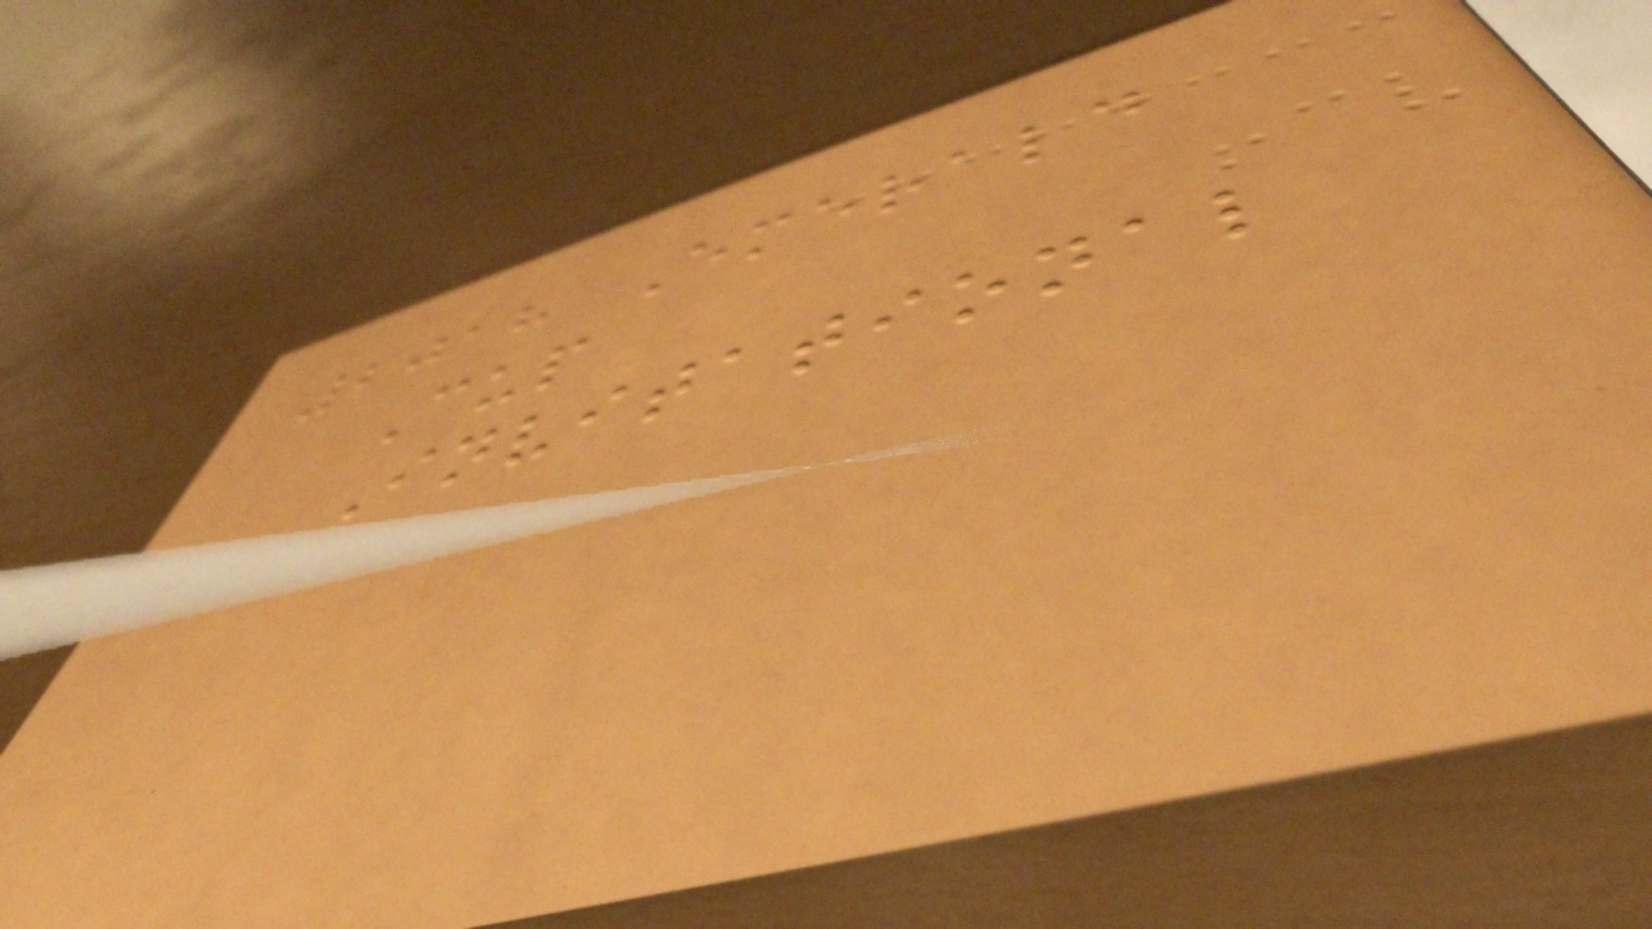2018 Emerald
Cup
Invitational
